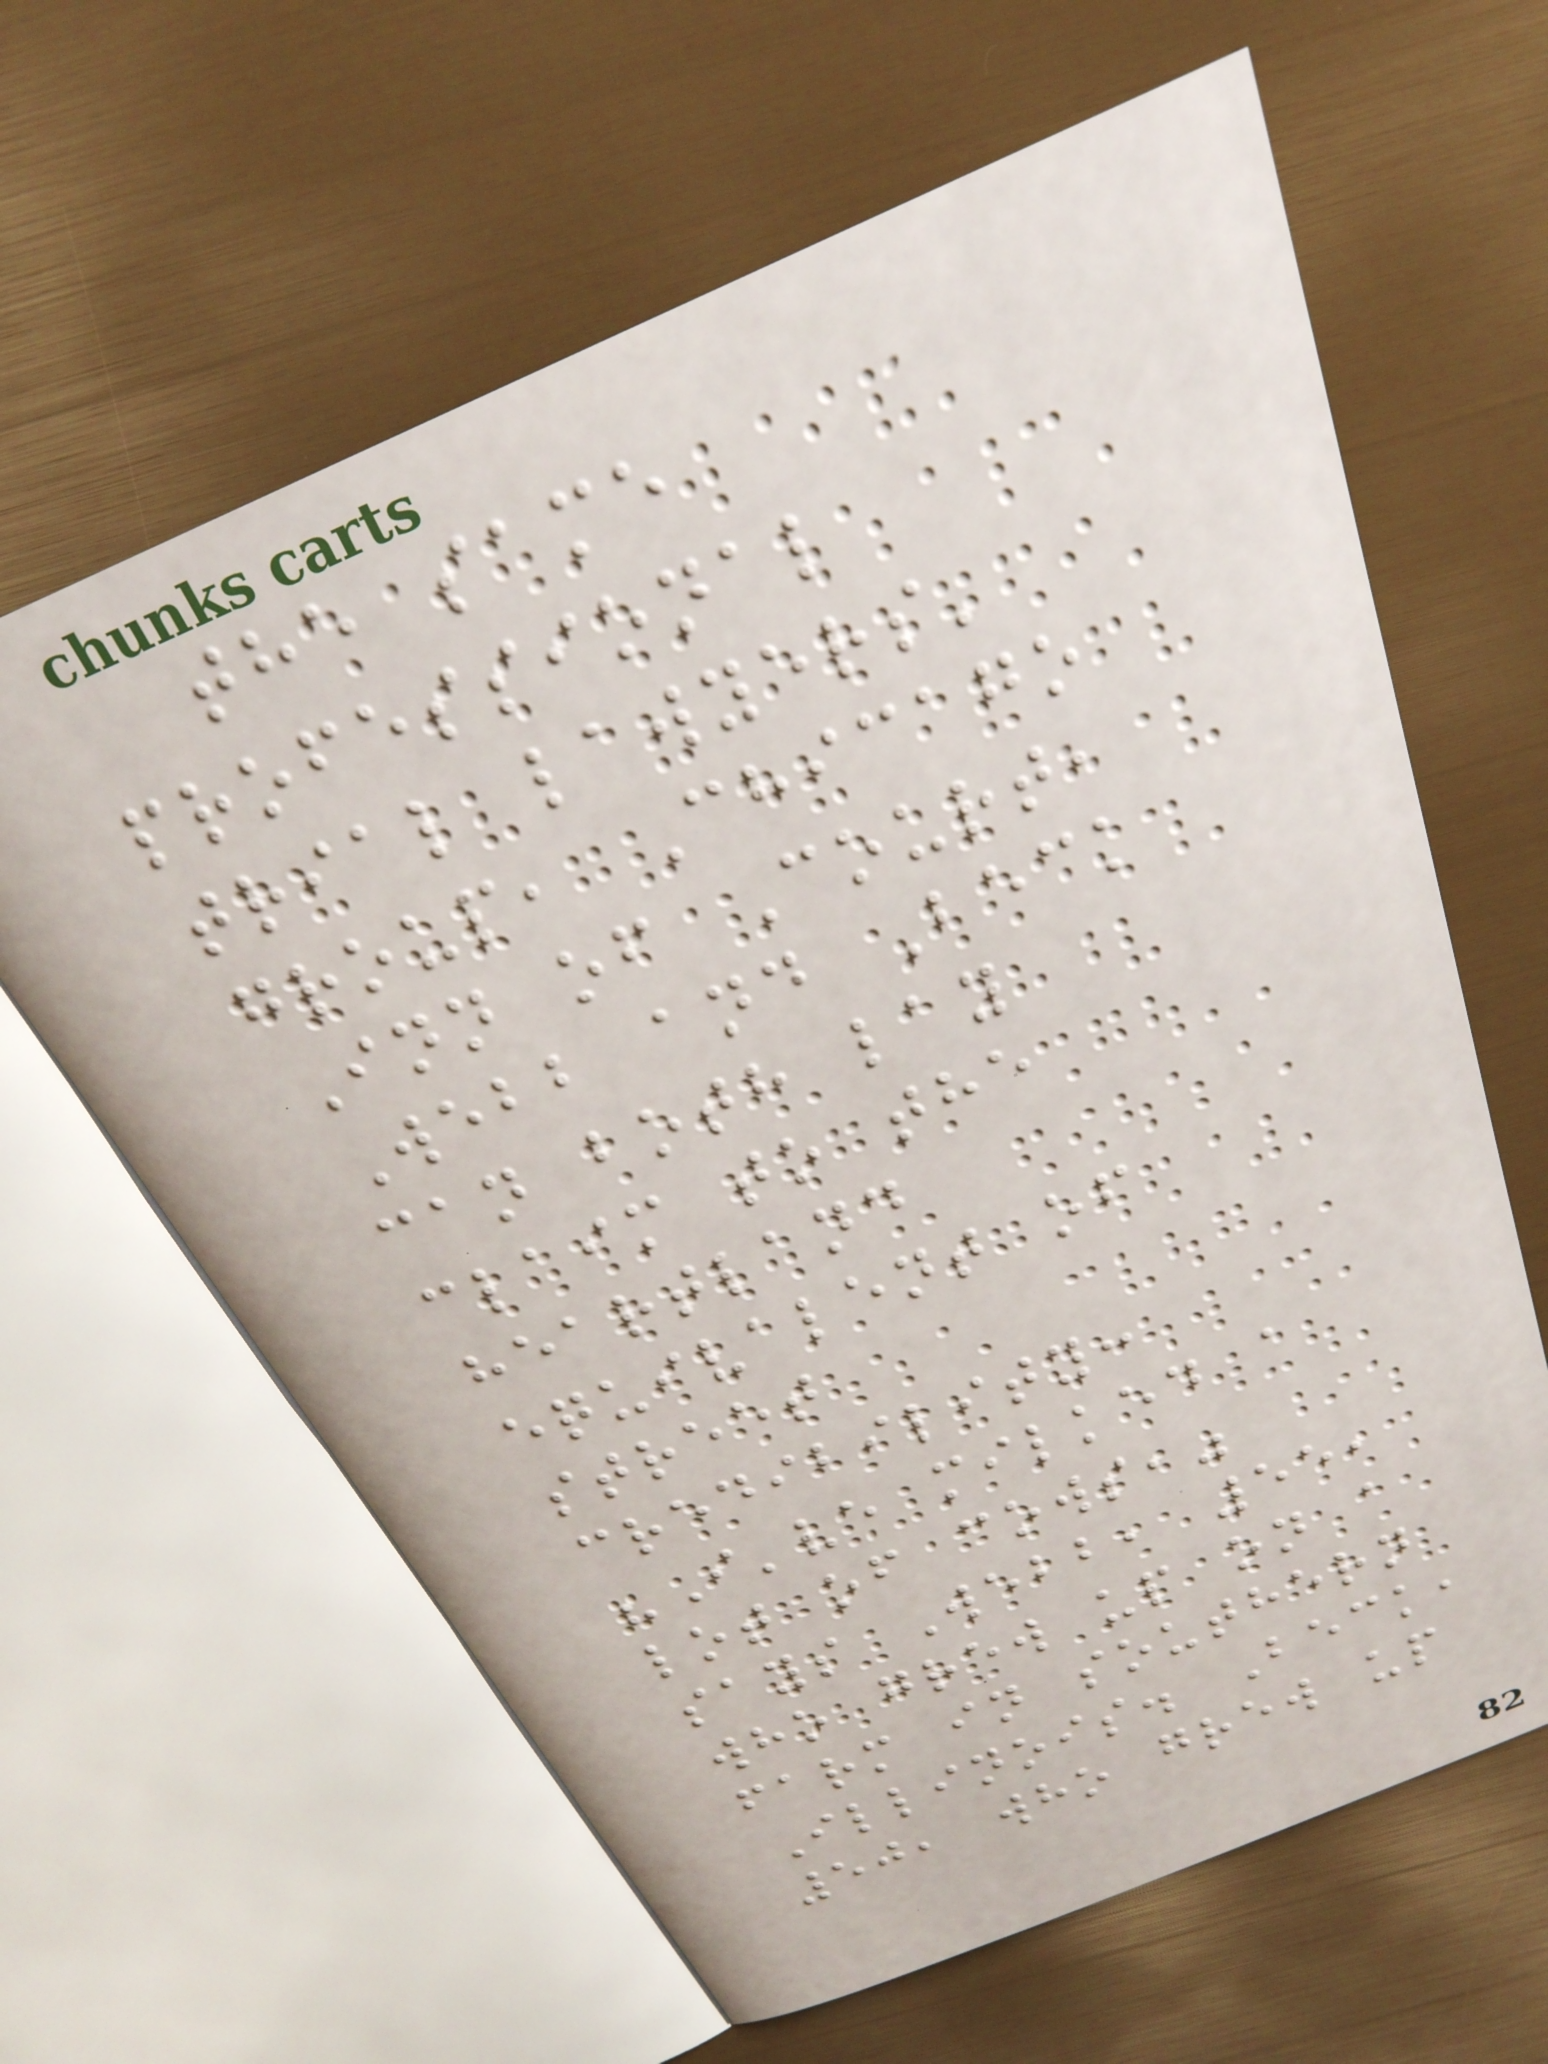the same
professional
trial lawyers'
group, Chicago
Inn of Court,
Webb and Beck
can both lay
claim to the
heartland
equivalent of
street
credibility:
"I've milked a
lot of cows,"
says Webb, 55,
who grew up on a
farm in southern
Illinois. Beck,
50, who grew up
